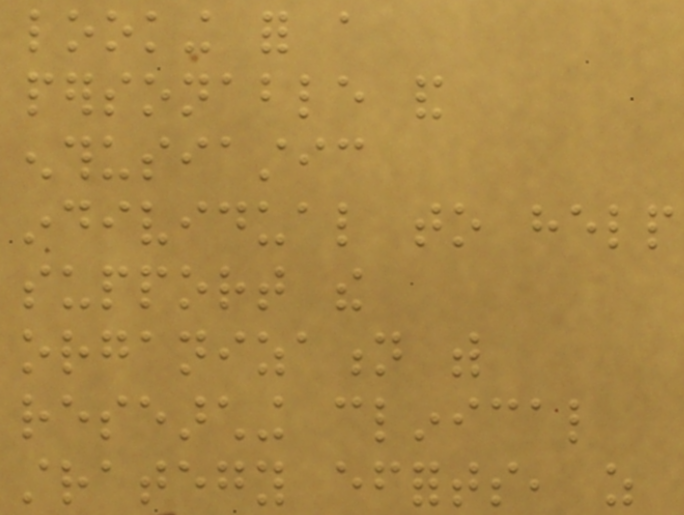looking for a
personable and
enthusiastic
individual to help
support the
organization with
researching clinical
strategy efforts, as
